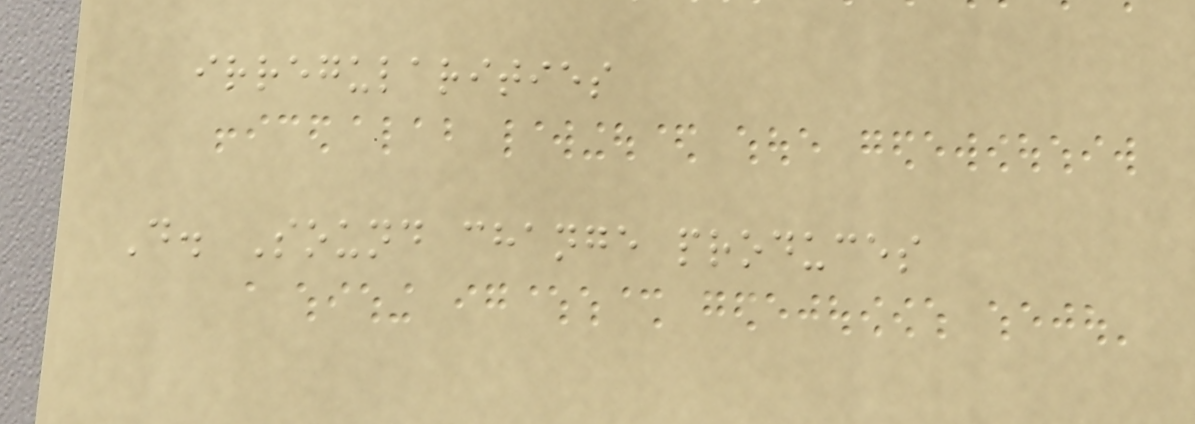irregularities
D. Sound change produces
